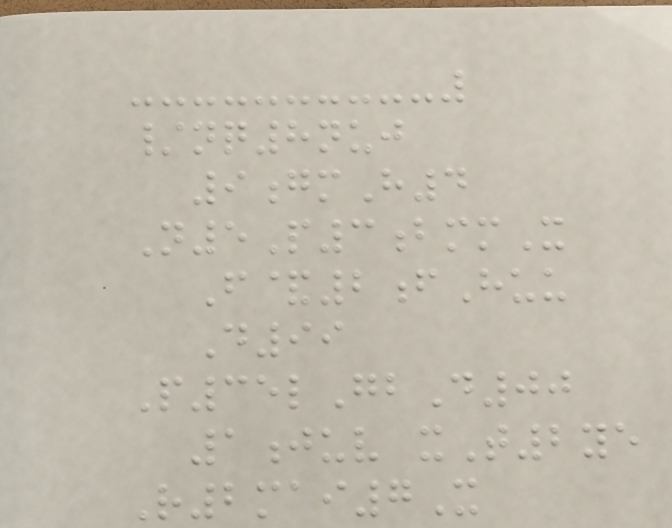/nq8nuj
9gmH4
N5P3bmmX
F&2fHuu
D99
P35lGbD00
1juv xT2ye
R2mai7X
